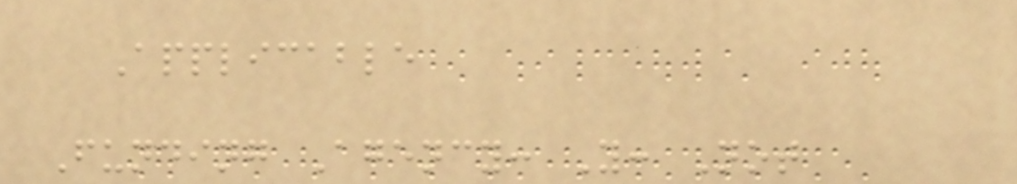Applicable
Funding Agency: Y: Not
